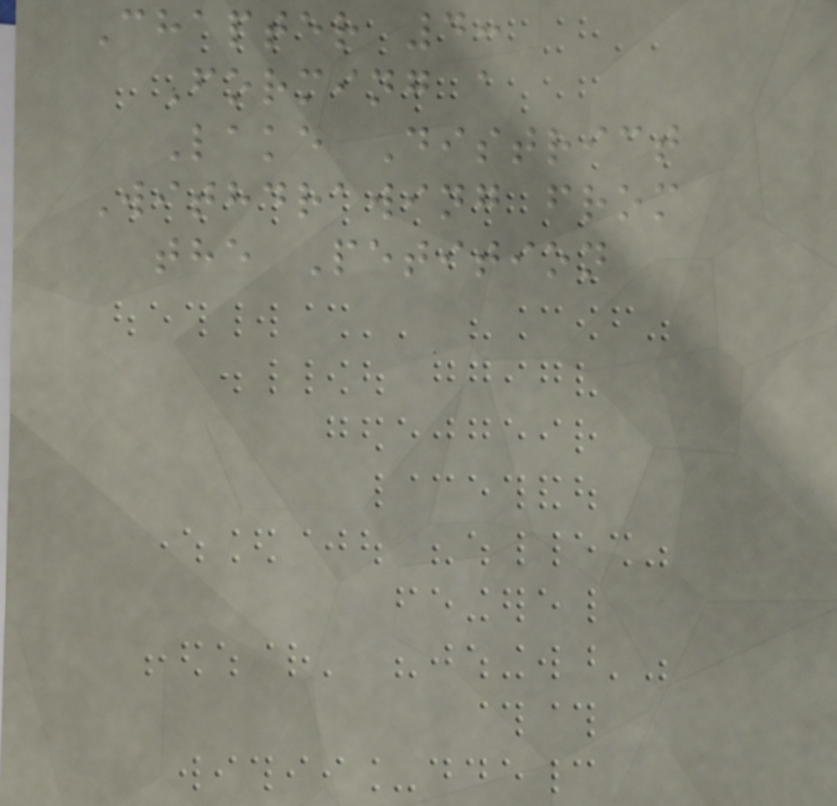Chapter 4:
Forming a
Lake District
Withdrawing from
the Petition
